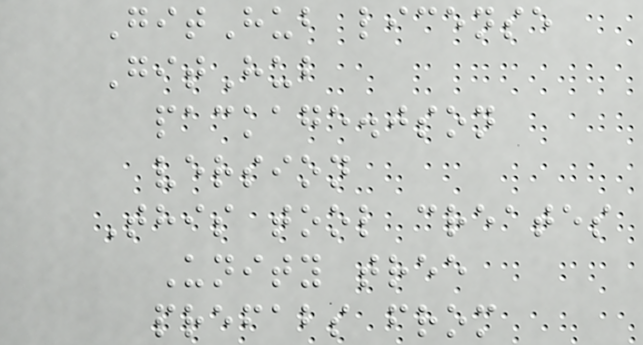GitHub license
GitHub
package.json
version
This tool creates
Unity tree
prefabs from
